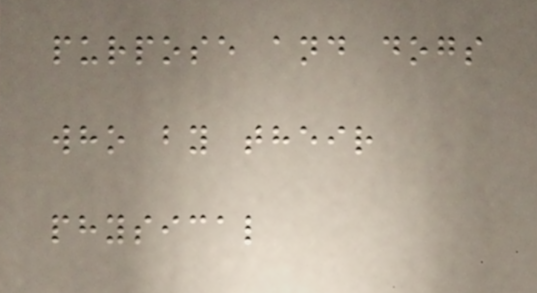purpose and dogs
who by their
physical
